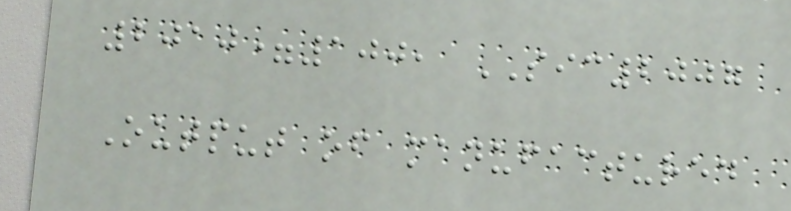2010=100, SIC2007
Output of manufactured
